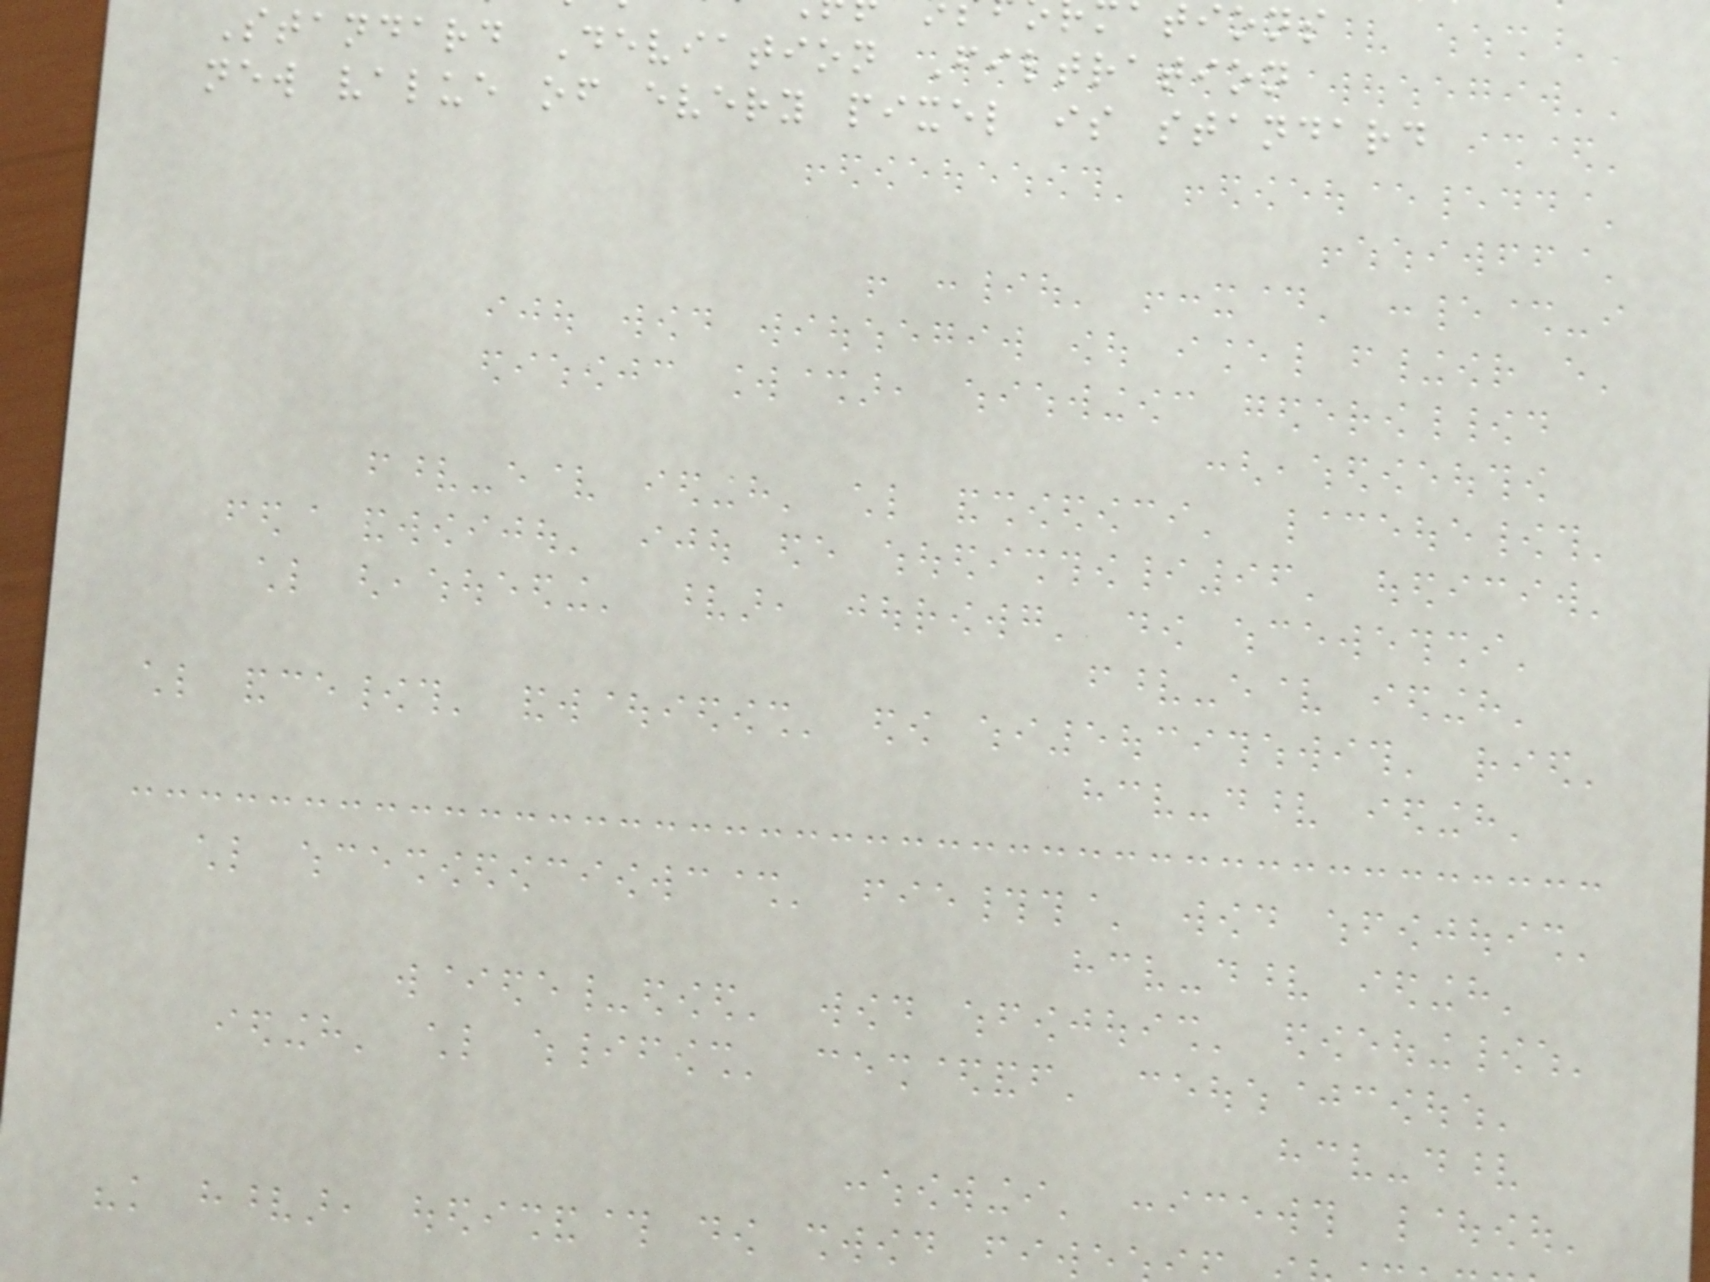Standard Deviation Filtration
new value of every pixel is standard
